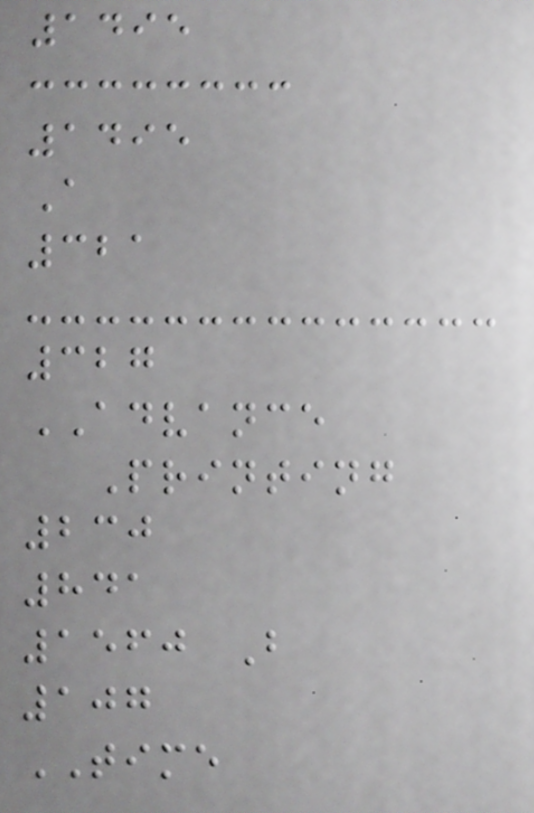1495
1495
A
321
327
ADVANCE
Printing
230
841
1560 B
107
TIME
